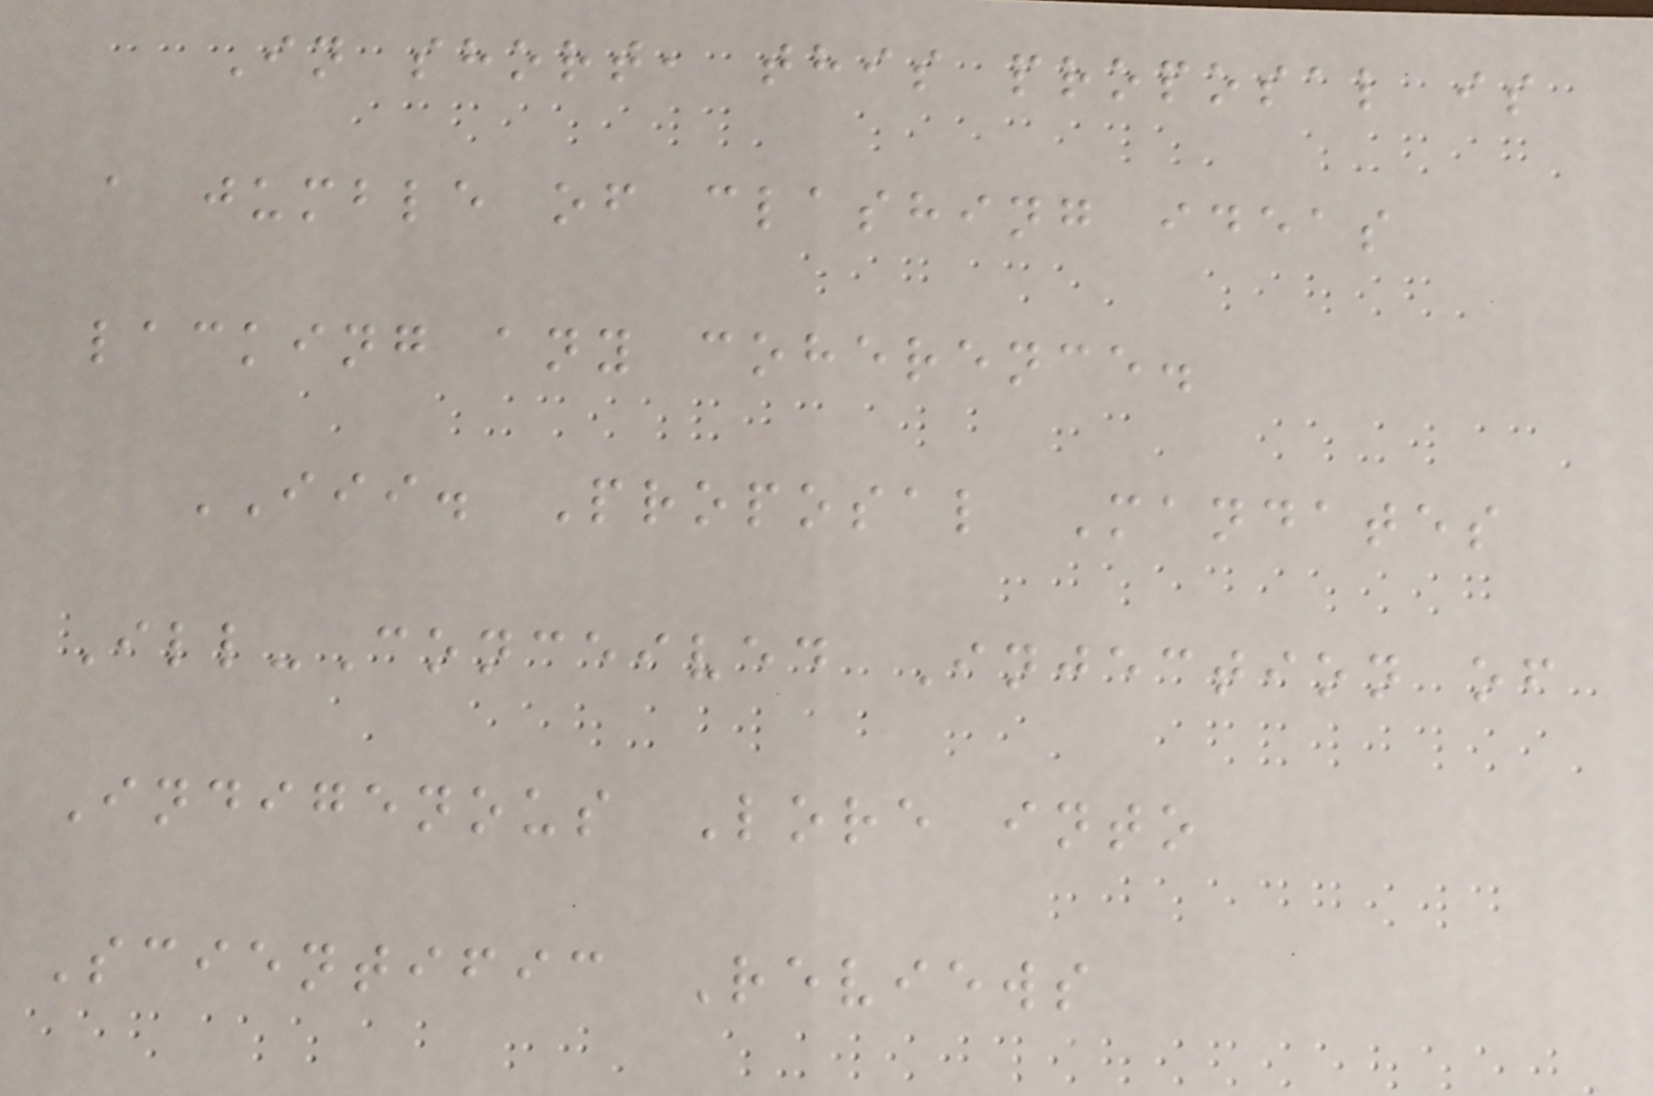In short, this proposal is
a jumble of clashing ideas
lacking any coherence.
III. Proposal Mandates
Ill-Conceived Injection of
Indigenous Lore into
Scientific Reviews
